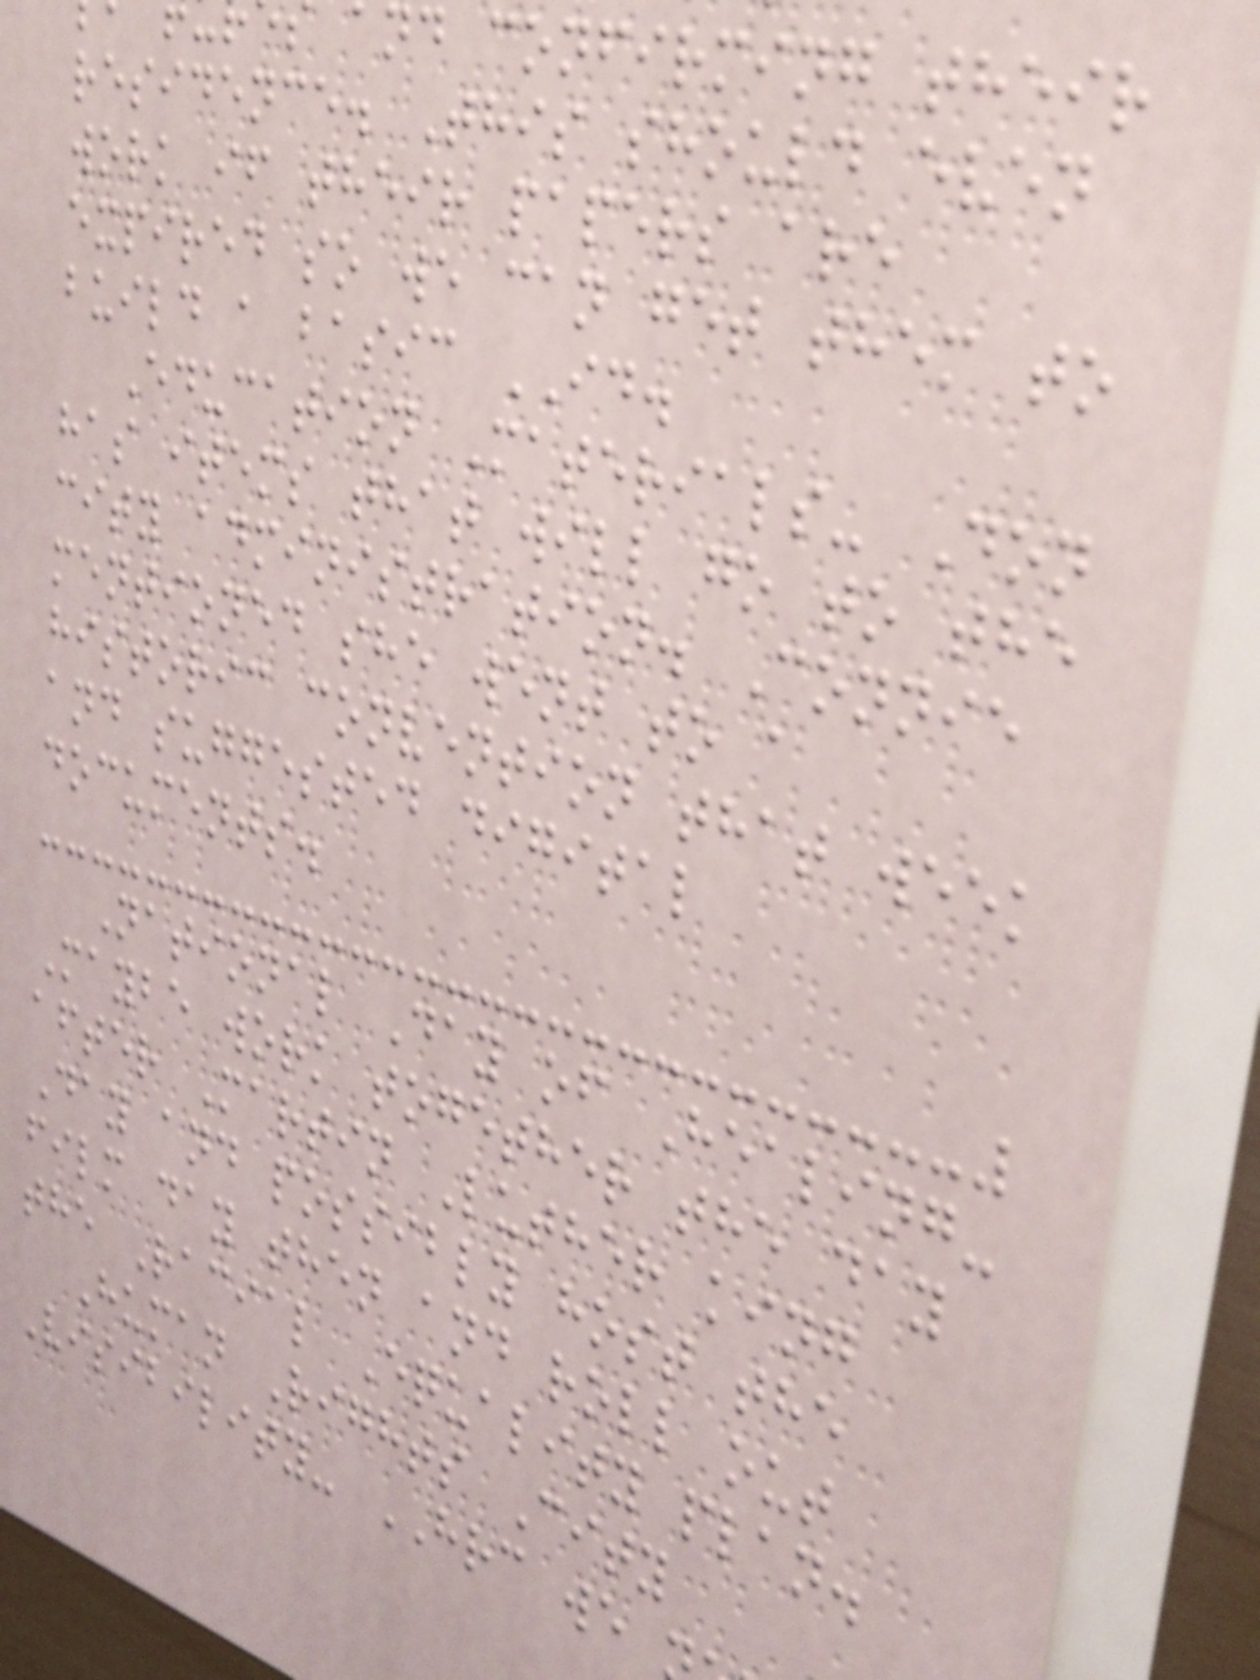and confirming their
residence. This should even
work if their papers are
expired so we can get them to
build a basic ID.
Education Materials- Don
has items that will go to the
city administration. Connie
mentioned she went to a
historic convention that week
and suggested digital
documents.
National Day of Healing-
Maybe work together the day
after Martin Luther king
Day and possibly host the
film day then and roll out
the Racial Equality plan.
Human Rights City
Visibility- HRC we
